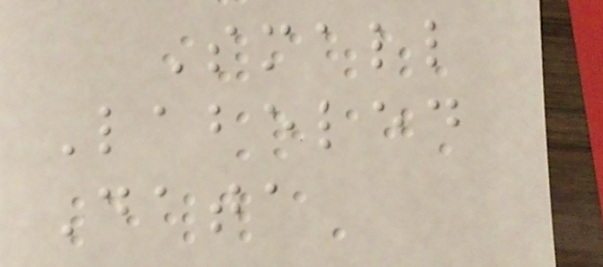Small
Labeled
Data
